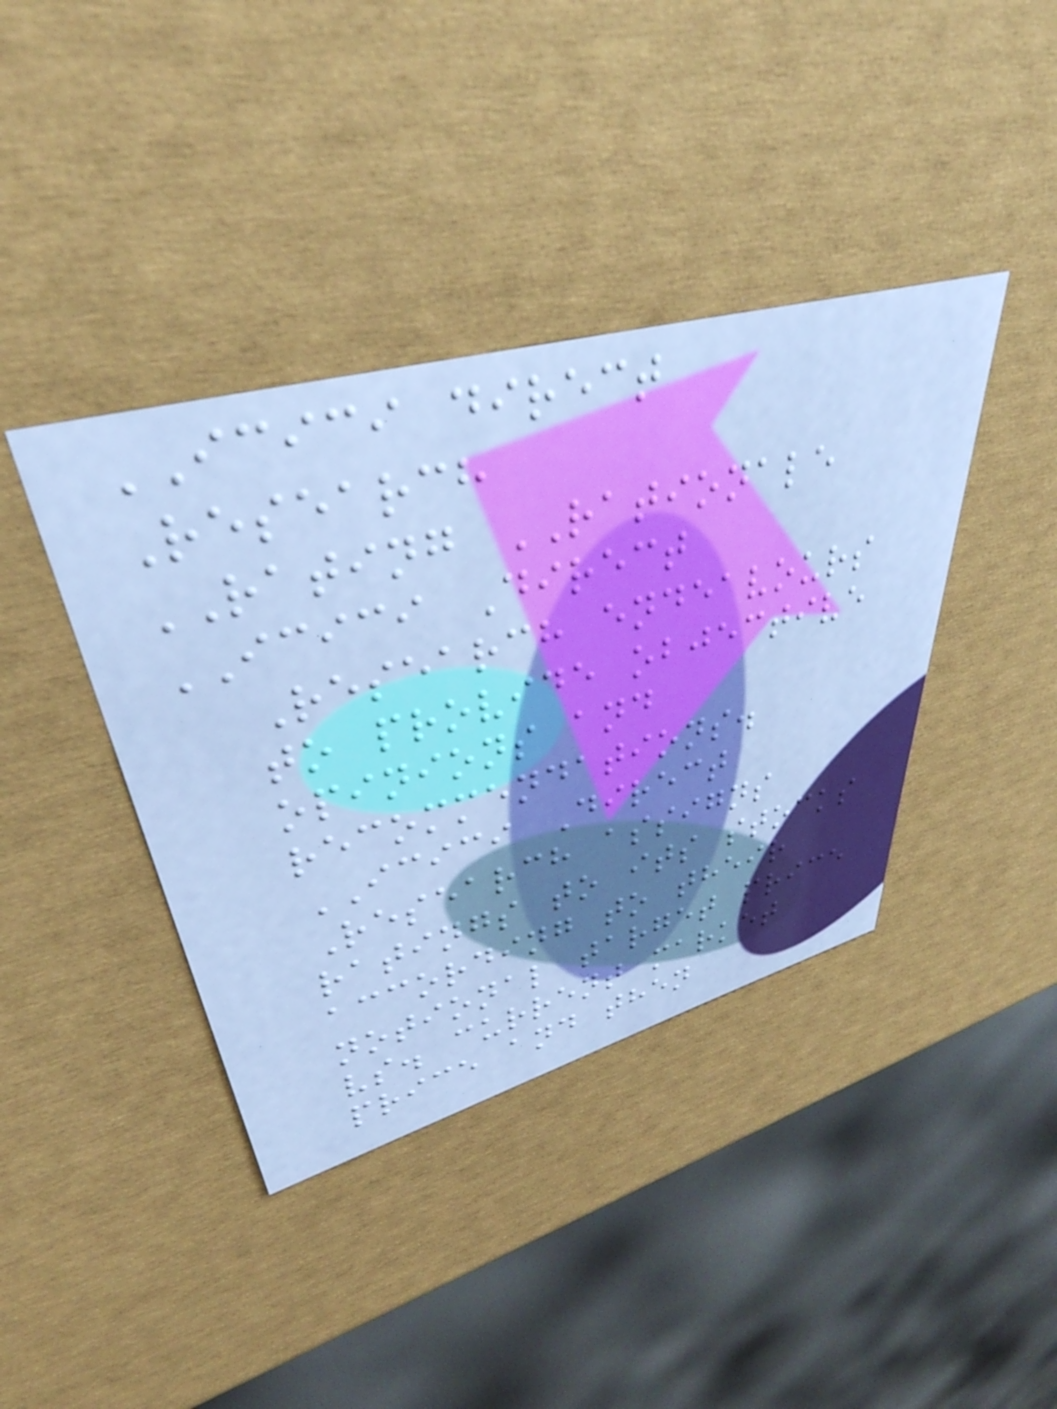ICICI direct
Research
RATING RATIONALE
ICICI Direct
Research endeavours
to provide objective
opinions and
recommendations.
ICICI Direct
Research assigns
ratings to its stocks
according to their
notional target price
vs. current market
price and then
